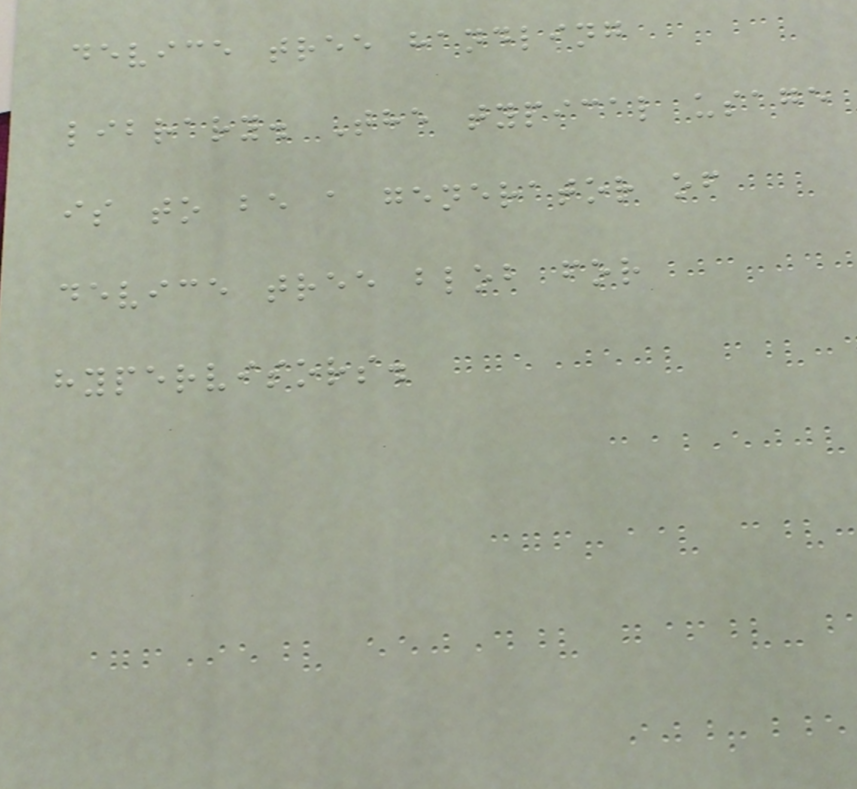device tree handling
library. The typical usage
is to be a generator of
device tree blob for
hypervisors.
